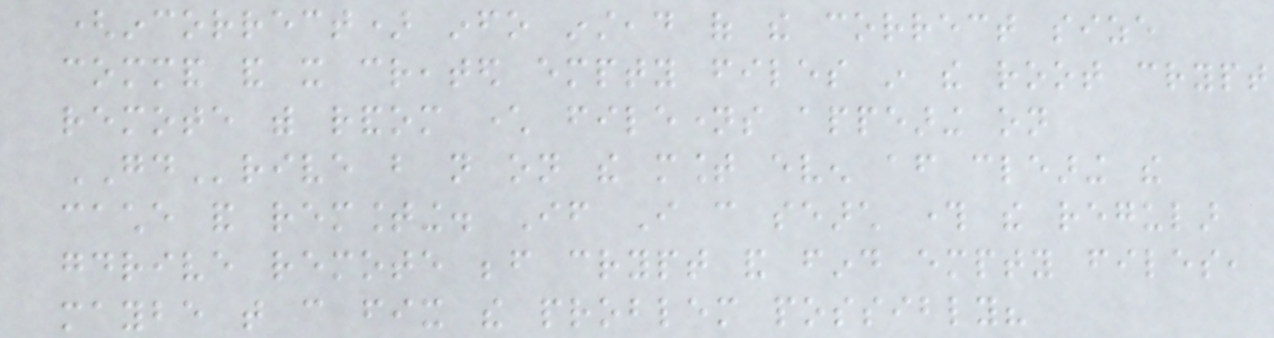(incorrect) info instead of the correct size
command and it created empty files in the root crypt
remote with random character filenames appearing on
GDrive but not on the mount even after clearing the
cache and remounting. If I can search through the regular
gdrive remote before crypt and find empty files,
maybe that can fix the problem possibly?
